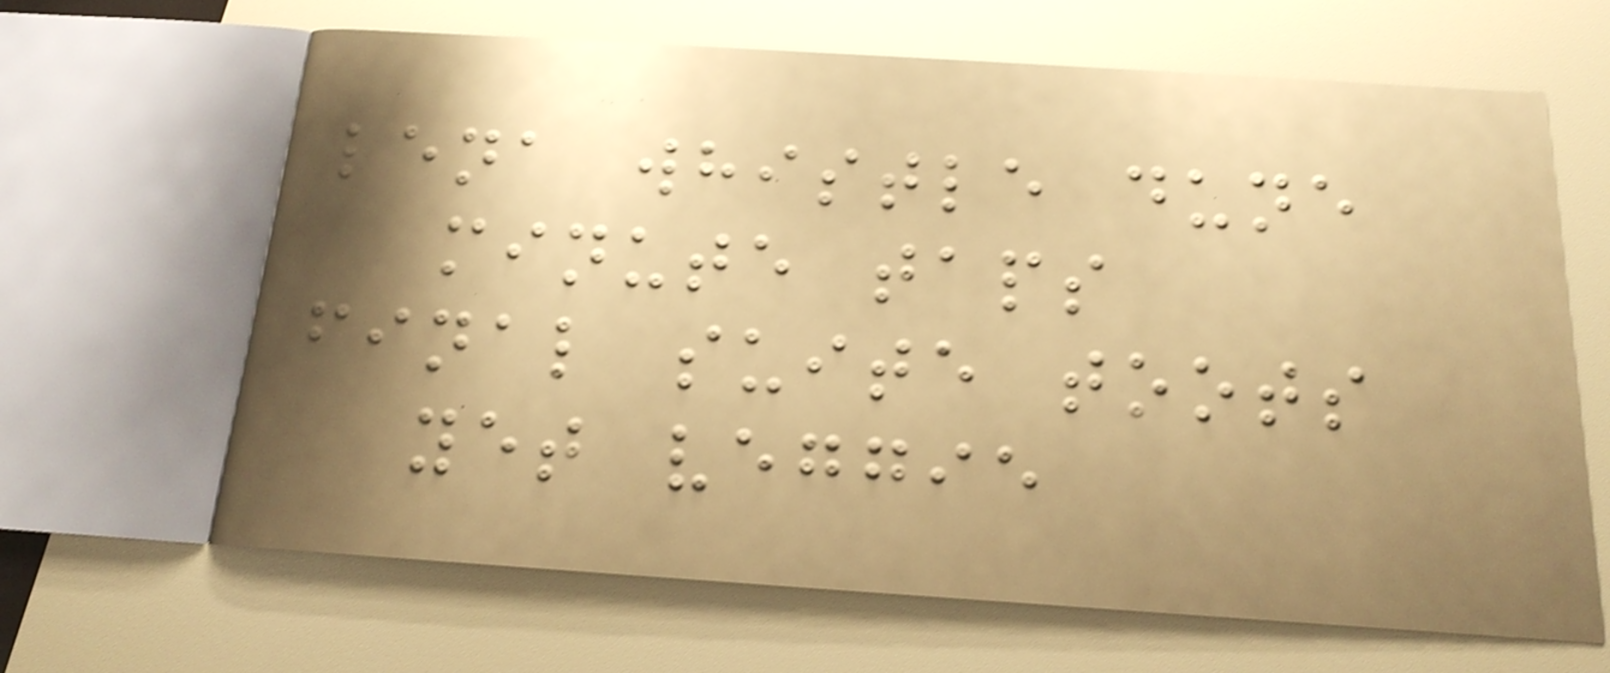lena whistle dune
minute taps
final suite toots
yet veggie
